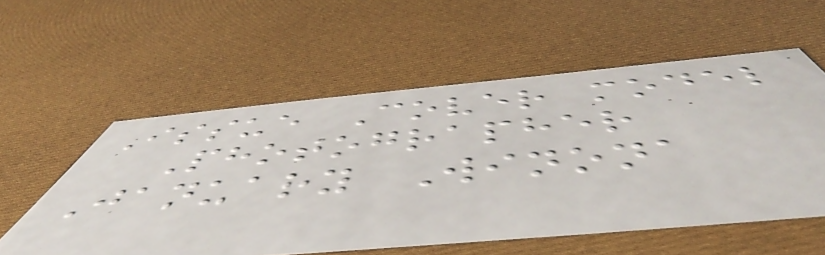Issue Cover model
Photographer
January Winona
